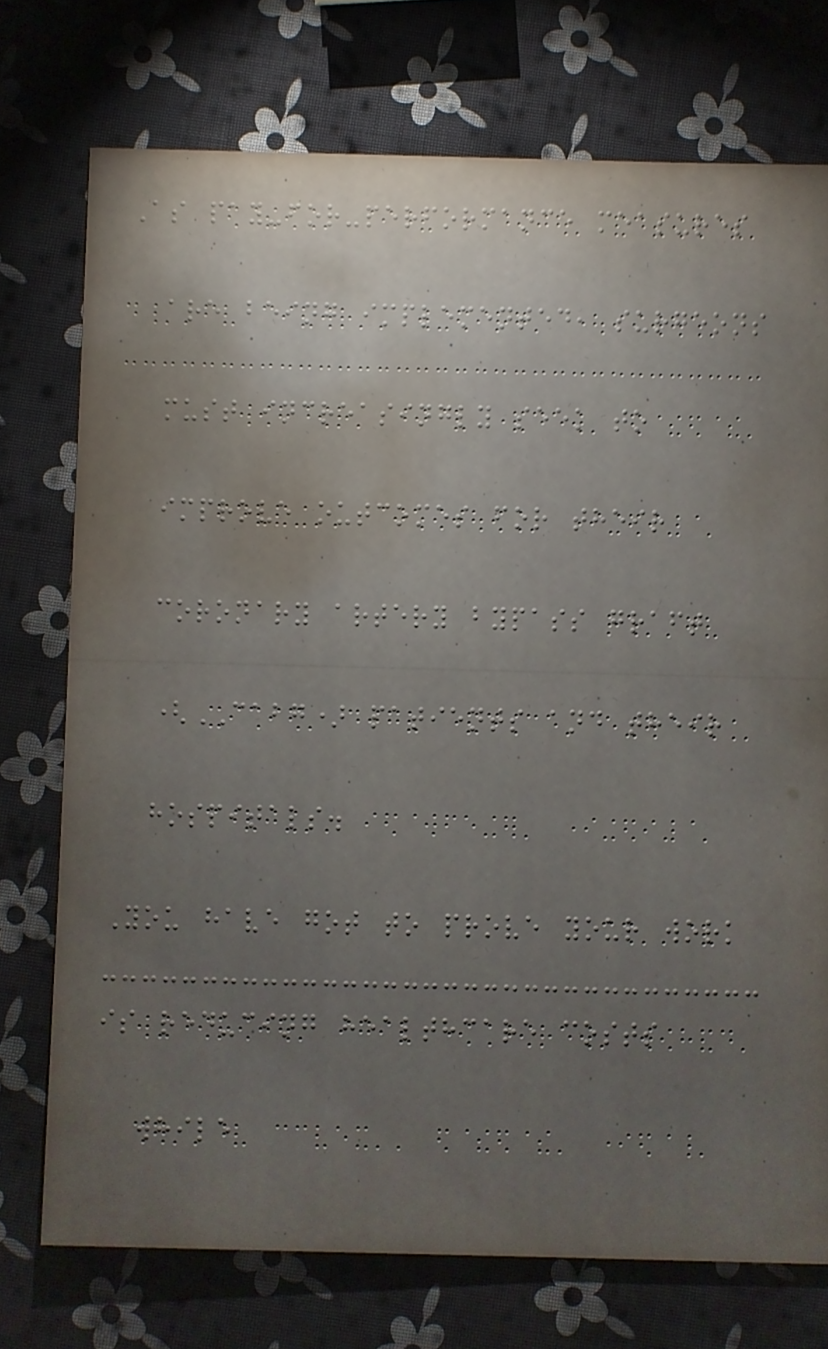As pay-for-performance measures
are being implemented, surgeons
must increasingly seek to
improve outcomes for their
coronary artery bypass graft
(CABG) patients and their
hospitals.
You have got to prove your work
is reducing healthcare costs
while
